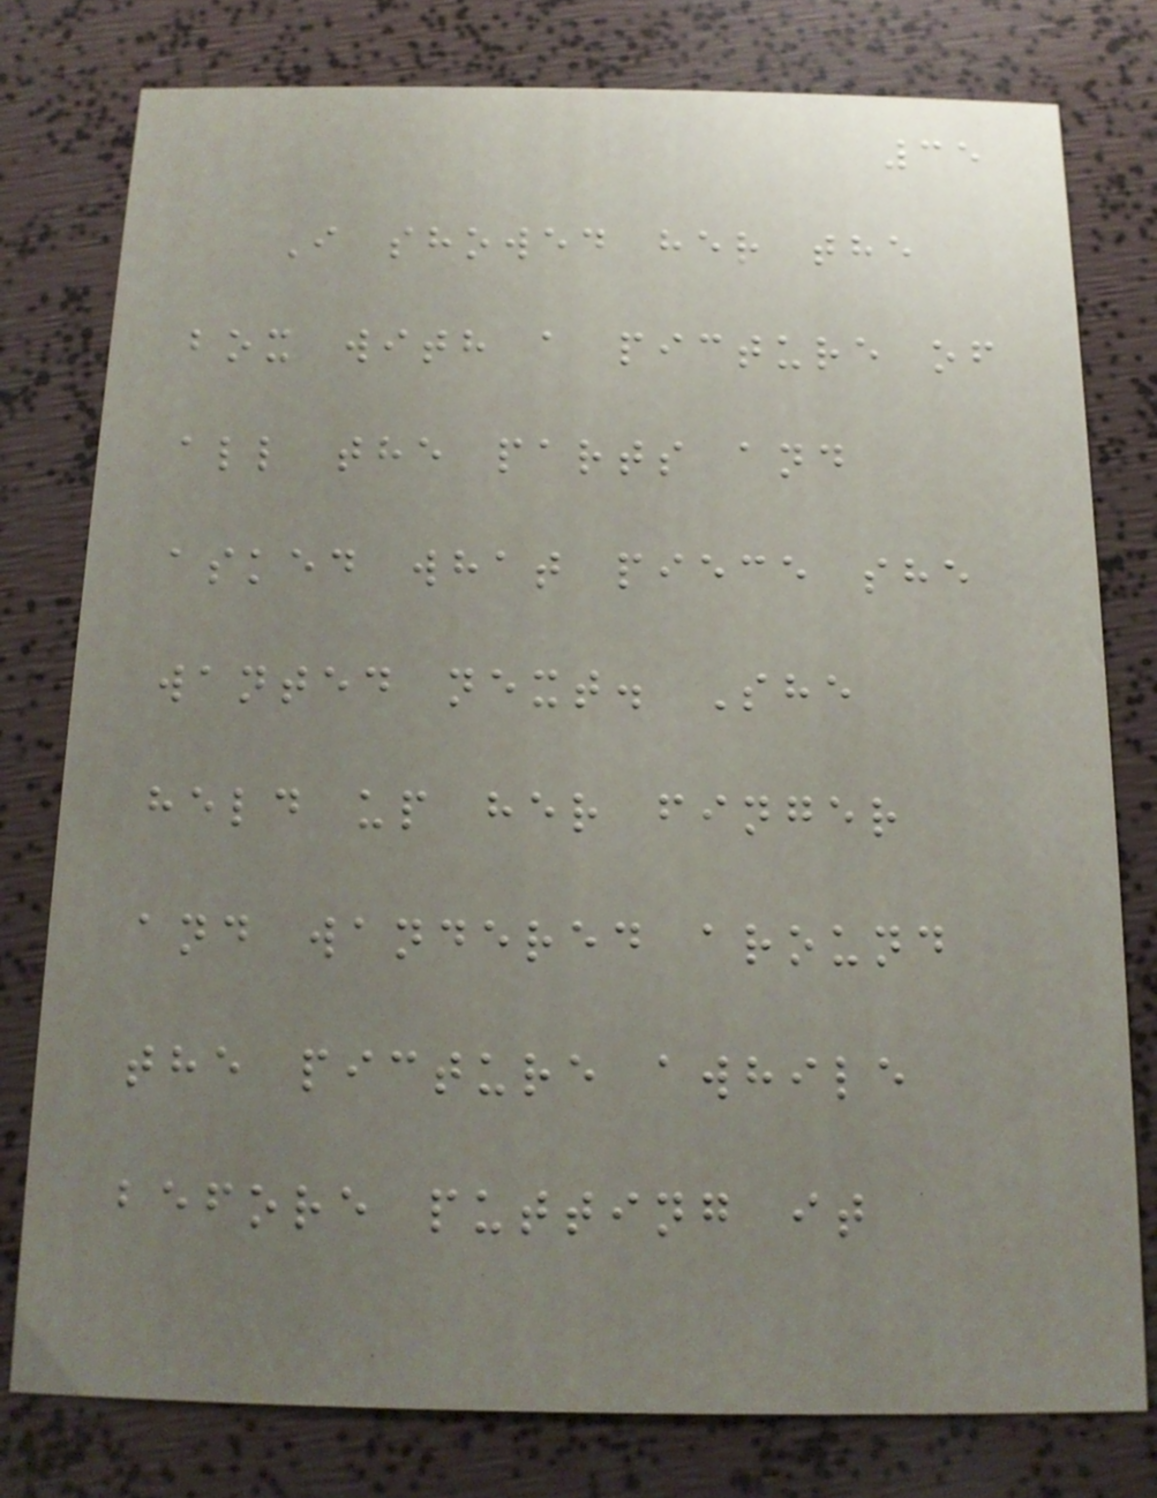35
I showed her the
box with a picture of
all the parts and
asked what piece she
wanted next. She
held up her finger
and wandered around
the picture awhile
before putting it
